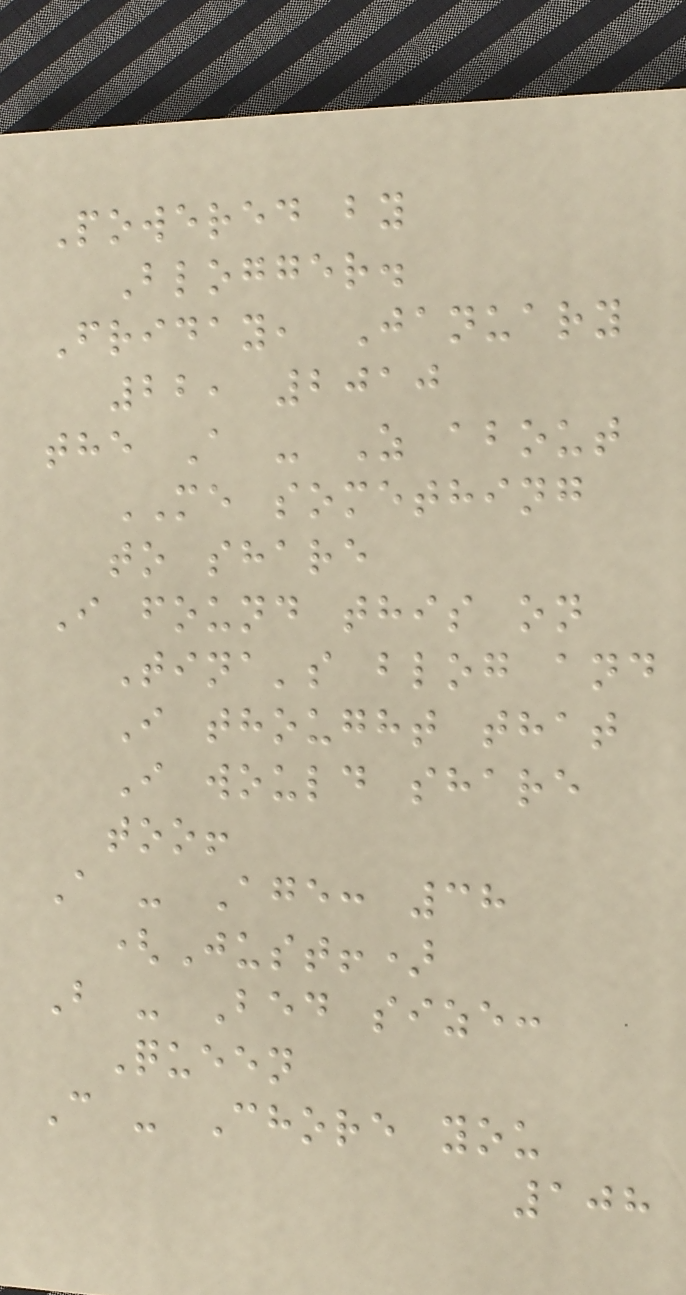Powered by
Blogger.
Friday, January
22, 2010
the A - Z about
ME something
to share
I found this on
Tina's blog and
I thought that
I would share
too!
A - Age: 38
(Just!)
B - Bed size:
Queen
C - Chore you
108
